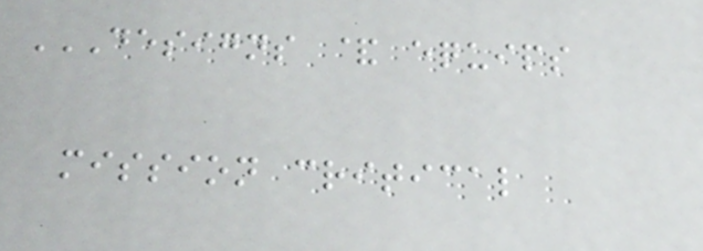DESIGNS & EQUIPS
MISSION CRITICAL
